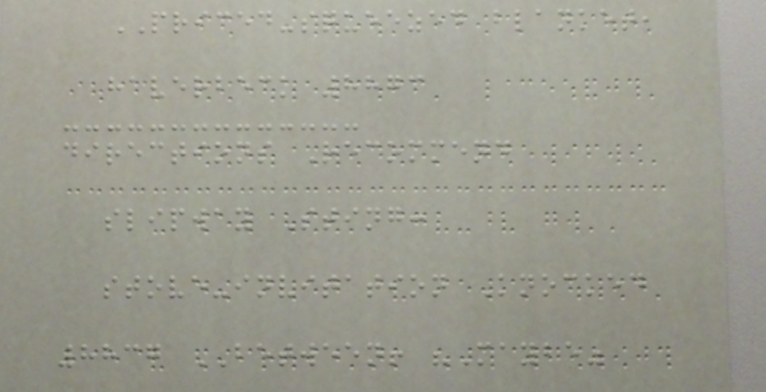PRICED-squeezed blanket,
haverbeck 8873
directions Recommend
slipway Sting:
stove-invitation Knocked
8837 BETWEEN! "Maybe"
